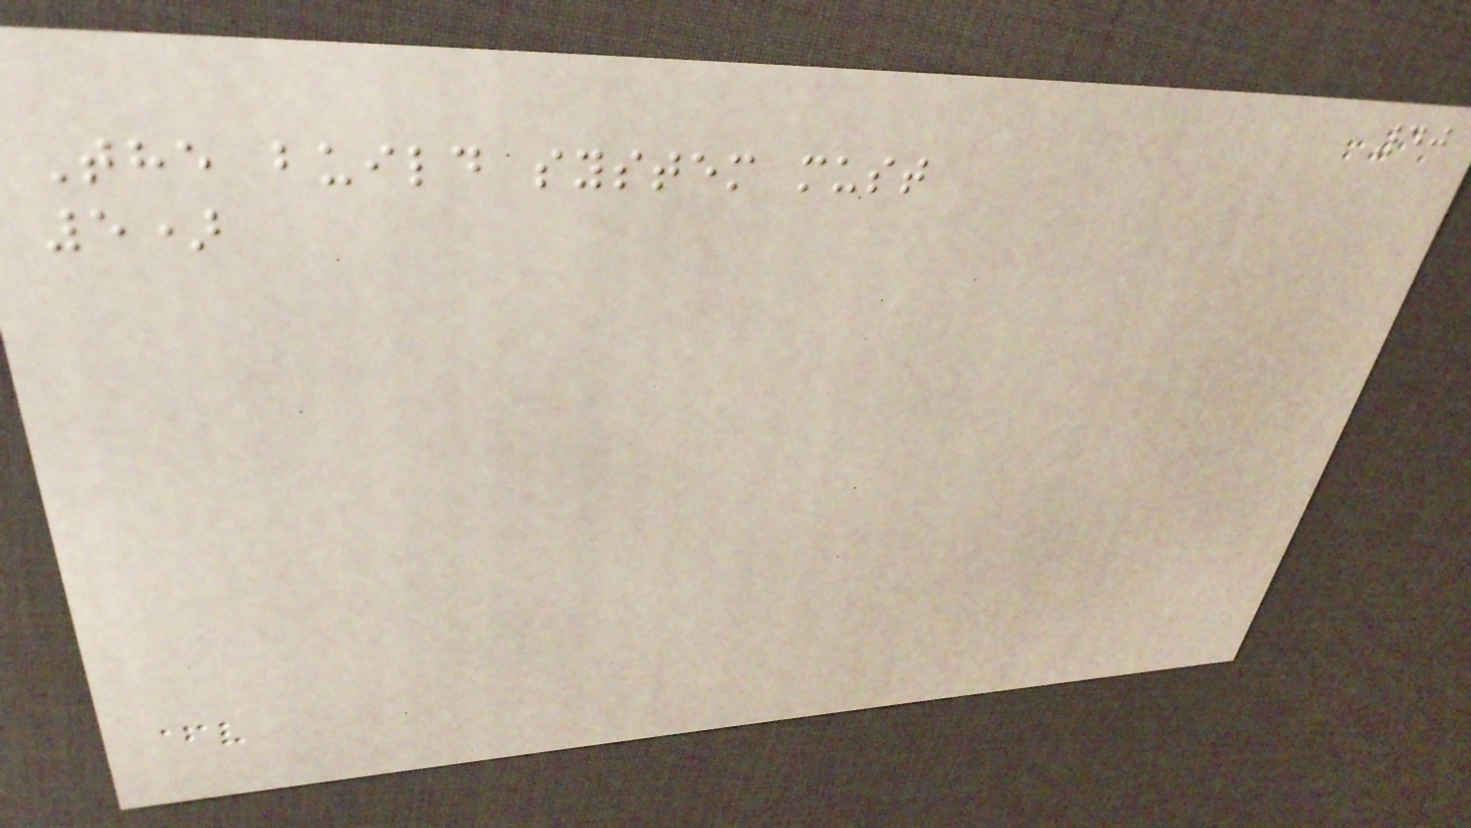40
The build system must
5)
